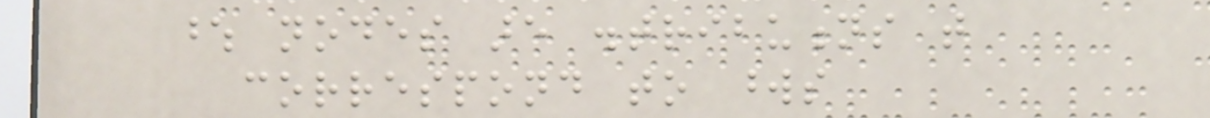whose nodes are distributions that
correspond to words
